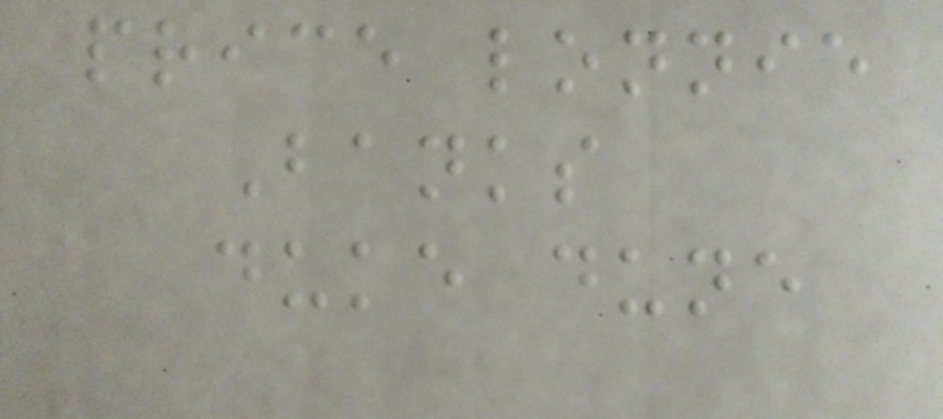price lonnie
Banks
duke dune
